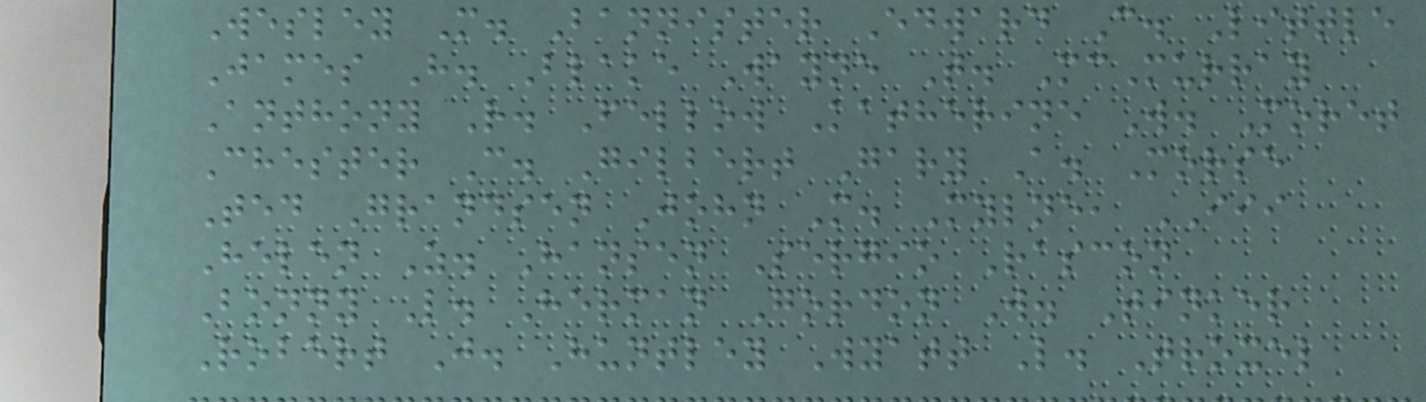Wesley M. Bannister Edward C. Little
James H. Blake Wayne T. McMurray
Anthony R. Fellow Katherine W. Moret
Chester C. Gilbert Gary A. Morse
Ted Grandsen John M. Mylne, III
Helen Z. Hansen Sergio Rascon
Bonny L. Herman Gordon W. Tinker
Robert J. Huntley Wyatt L. Troxel
